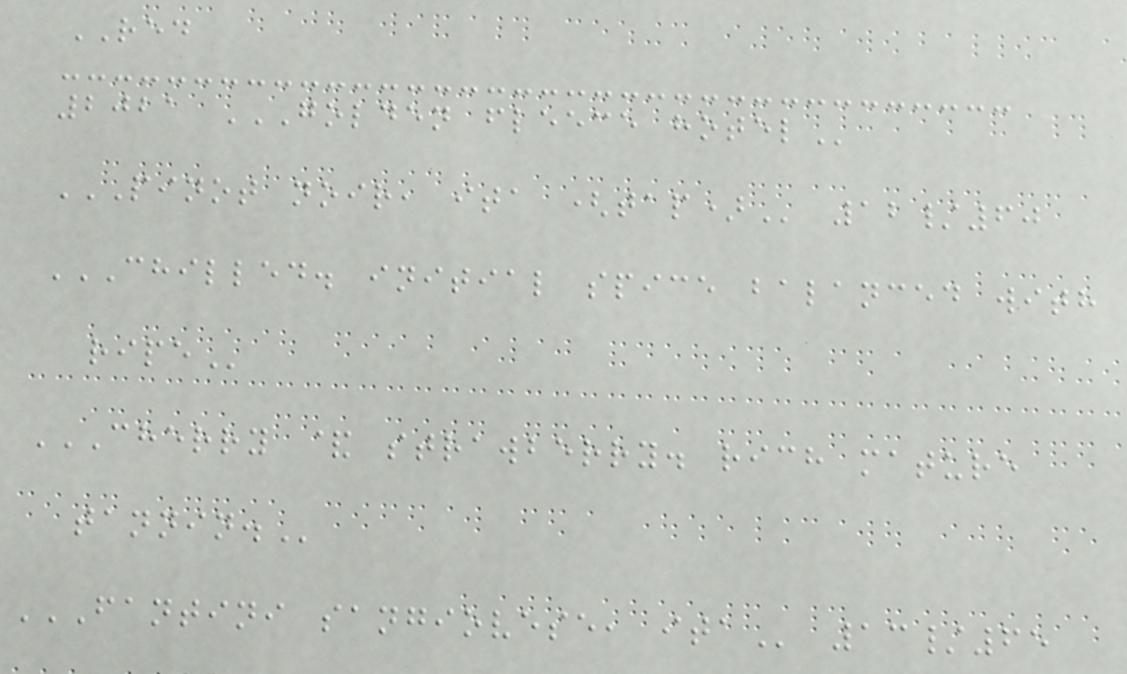RED
2021 GOLDEN FLEECE HOTEL
PINOT NOIR, ITA (TAP) 12/60
CHILLED. INITIAL SPICE BALANCED WITH
RIPE
CHERRY & STRAWBERRY. RICH MATURE
TANNIN.
FANTINI SANGIOVESE, ITA 13/65
